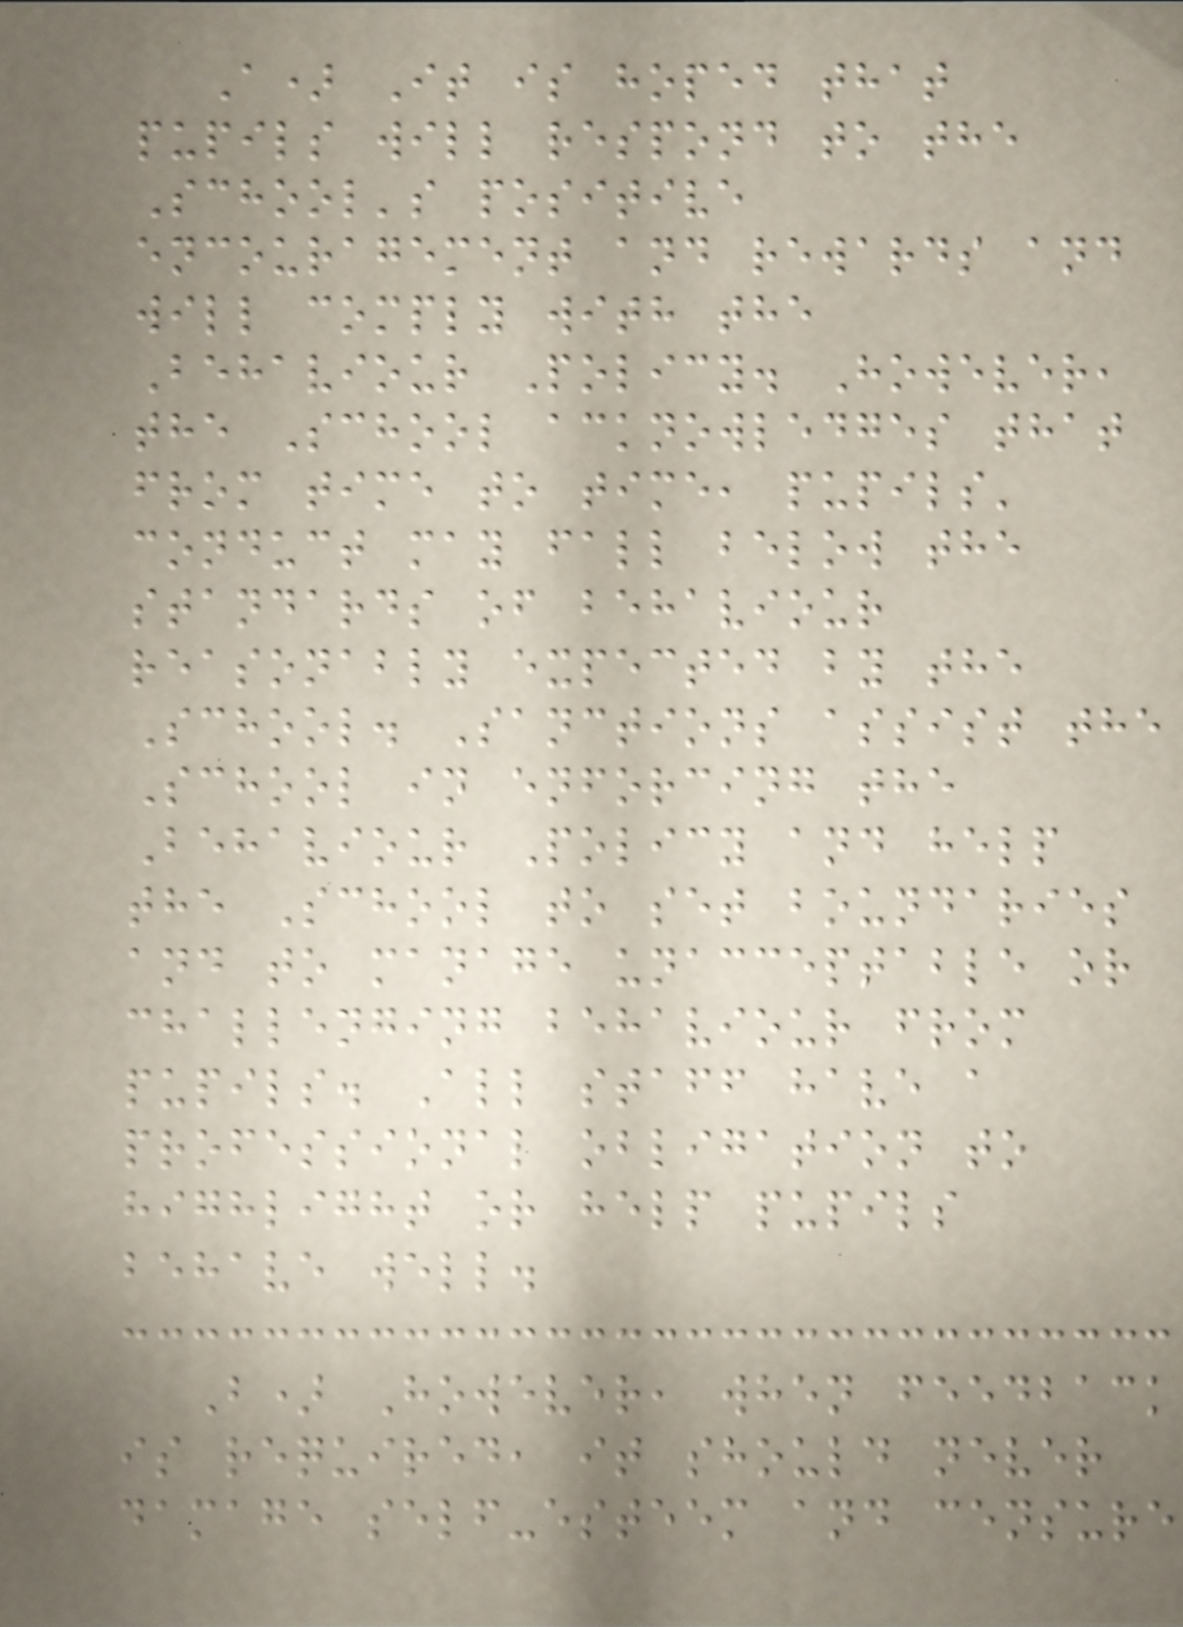A) It is hoped that
pupils will respond to the
School's positive
encouragement and rewards and
will comply with the
Behaviour Policy. However,
the School acknowledges that
from time to time, pupils'
conduct may fall below the
standards of behaviour
reasonably expected by the
School. Sanctions assist the
School in enforcing the
Behaviour Policy and help
the School to set boundaries
and to manage unacceptable or
challenging behaviour from
pupils. All staff have a
professional obligation to
highlight or help pupils
behave well.
B) However, when feedback
is required, it should never
damage self-esteem and censure
